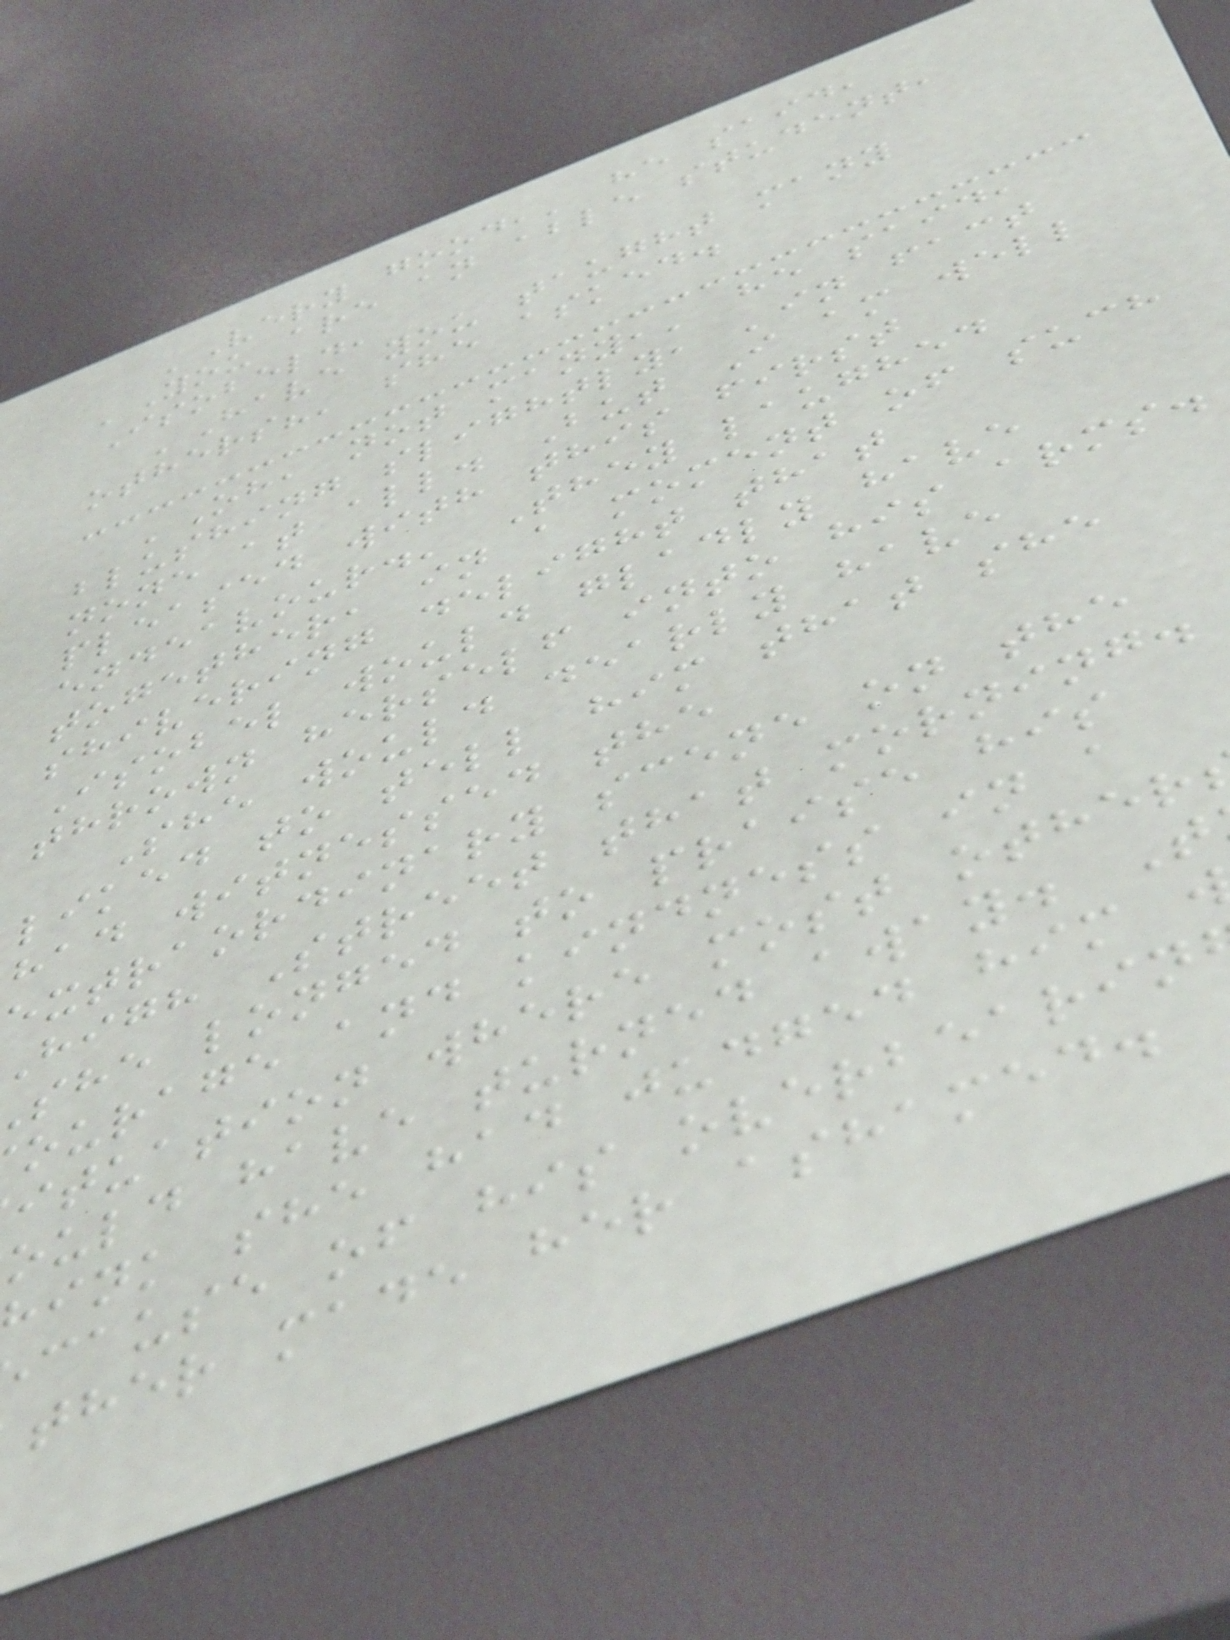'Very good,' he said,
'You are an able student,
Isobel.'
'Have you taught many
others?' she asked.
'Oh, not many,' he said,
blushing slightly, 'in fact
none at all. But I am well
pleased with this first
endeavour.' They laughed
together, in a moment of such
shivering delight that
Isobel would gladly have
thrown herself into his arms.
She would dearly have
liked to tell him that she
had witnessed the
extraordinary scene on the
high Street that morning.
she longed to praise his
ourage and kindness in a
ituation where most other
ould have turned away. T
ink she had judged him
cause of his overbearin
ther made her ashamed.
